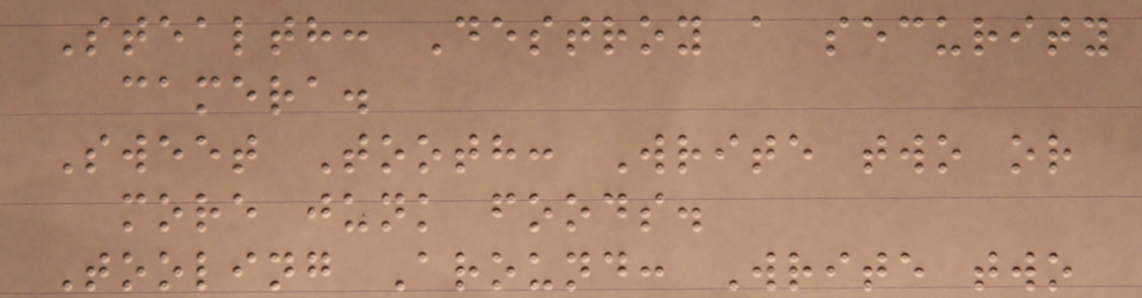Stealth: Destroy a security
camera.
Sweet Tooth: Write two or
more junk foods.
Tooling Around: Write two
